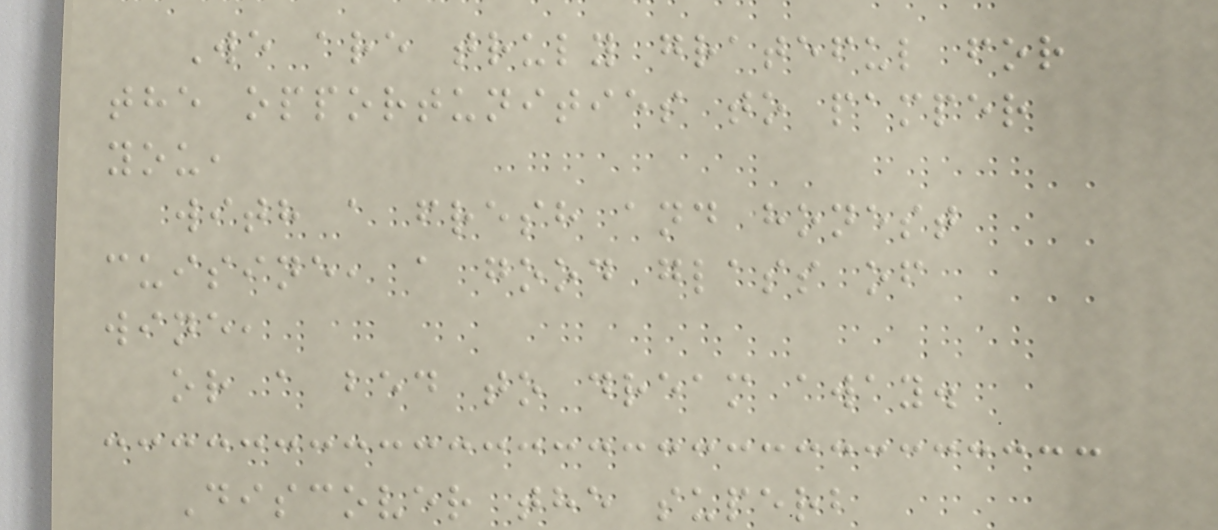We are truly grateful for
the opportunities to pamper
you,
with a fresh and honest
cuisine, a good glass of
wine,
or a bed to dream away.
Discover the superb
